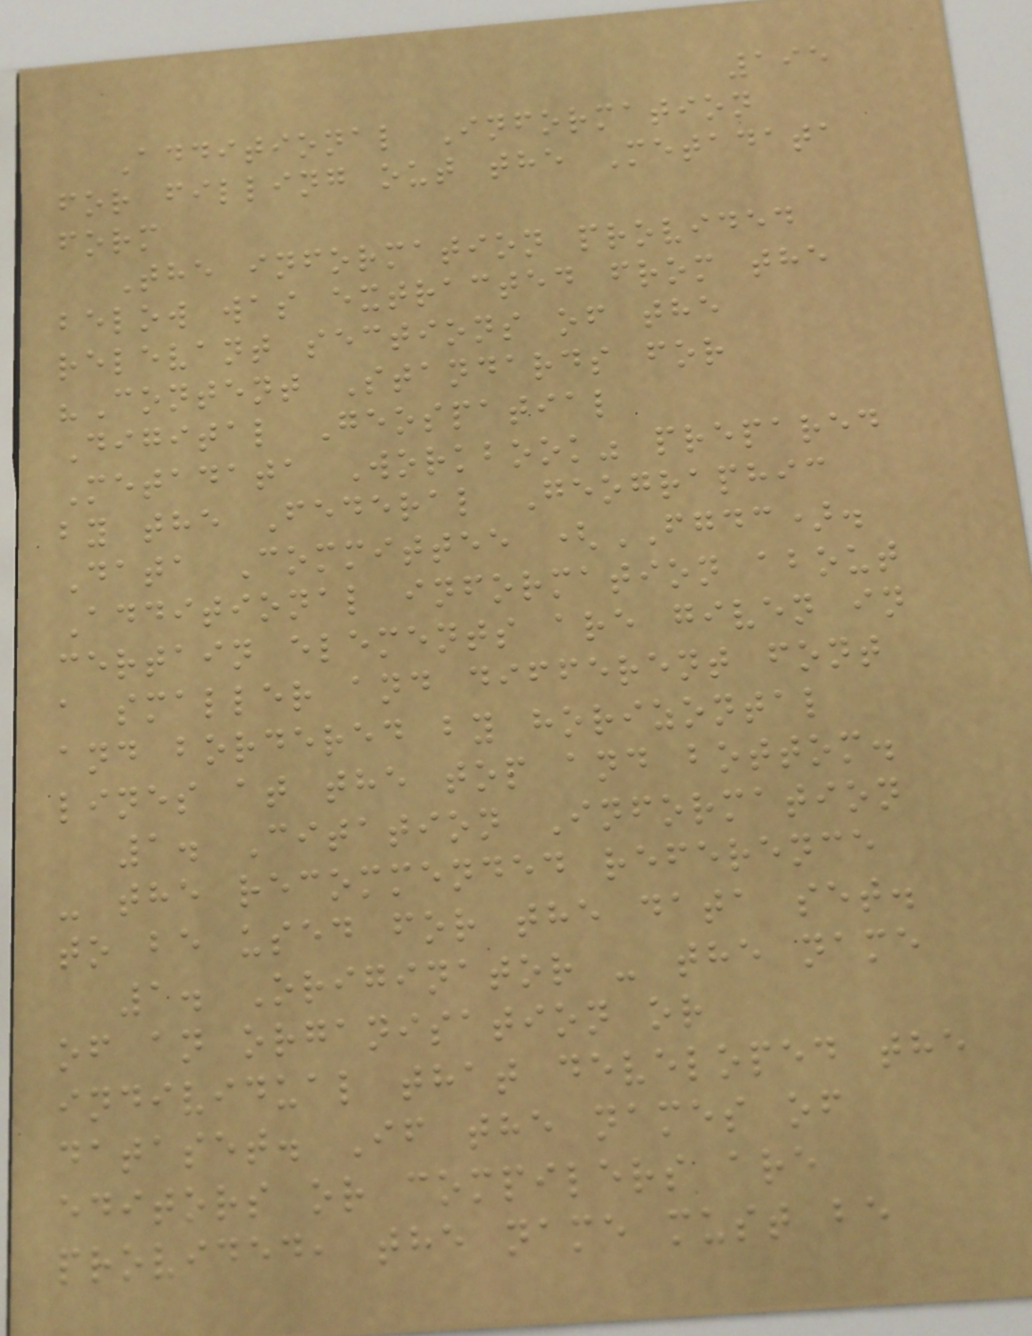195
Additional Information
for filling out the Metadata
form
The information provided
below was extracted from the
relevant sections of the
"Content Standards for
Digital Geospatial
Metadata Workbook" prepared
by the Federal Geographic
Data Committee (FGDC).
Additional information about
certain elements are given in
a smaller and different font
and bordered by horizontal
lines at the top and bottom.
1. Citation Information
- the recommended reference
to be used for the data set.
1. Originator - the name
of an organisation or
individual that developed the
dataset. If the names of
editors or compilers are
provided, the name must be
